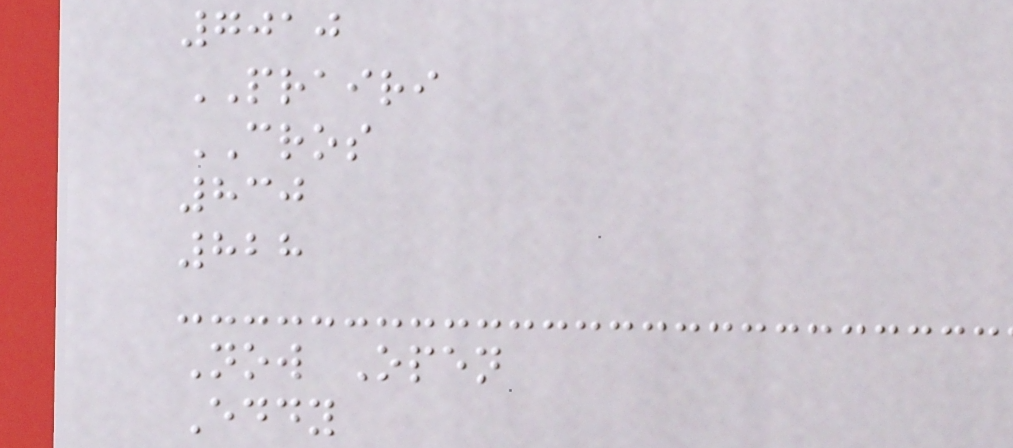7010
PRAIRI
CROS
830
828
Now Open
Eddy
